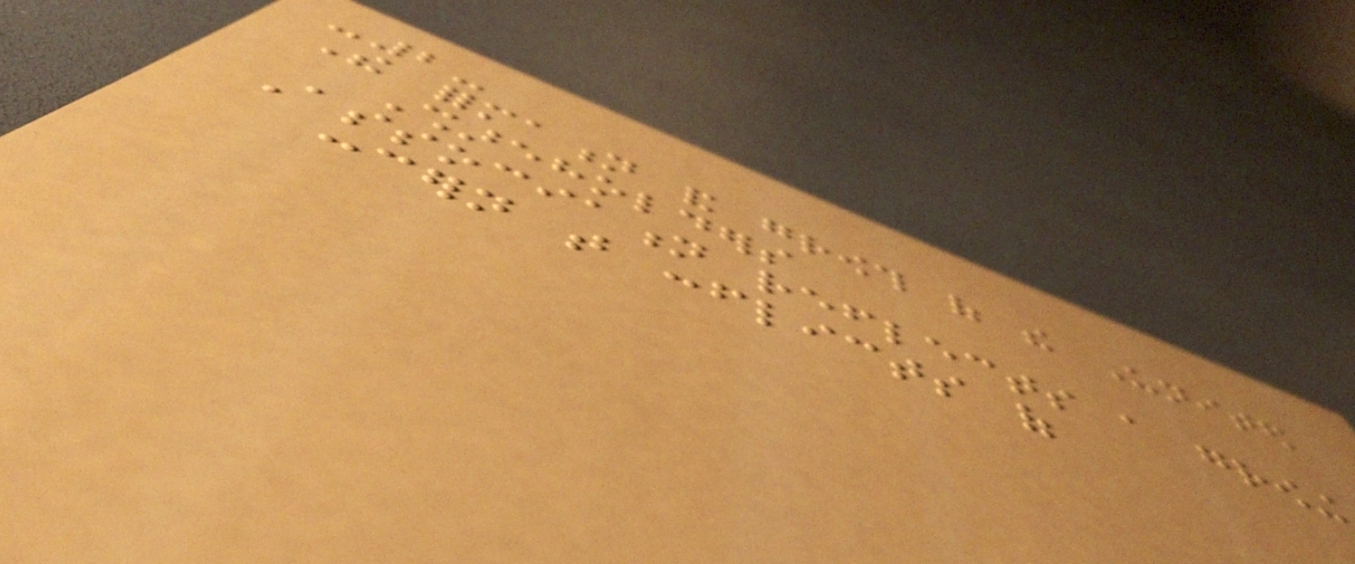-2-
The formation and growth of the United
Shareholders
Association reflects a growing
concern that conflicts of
